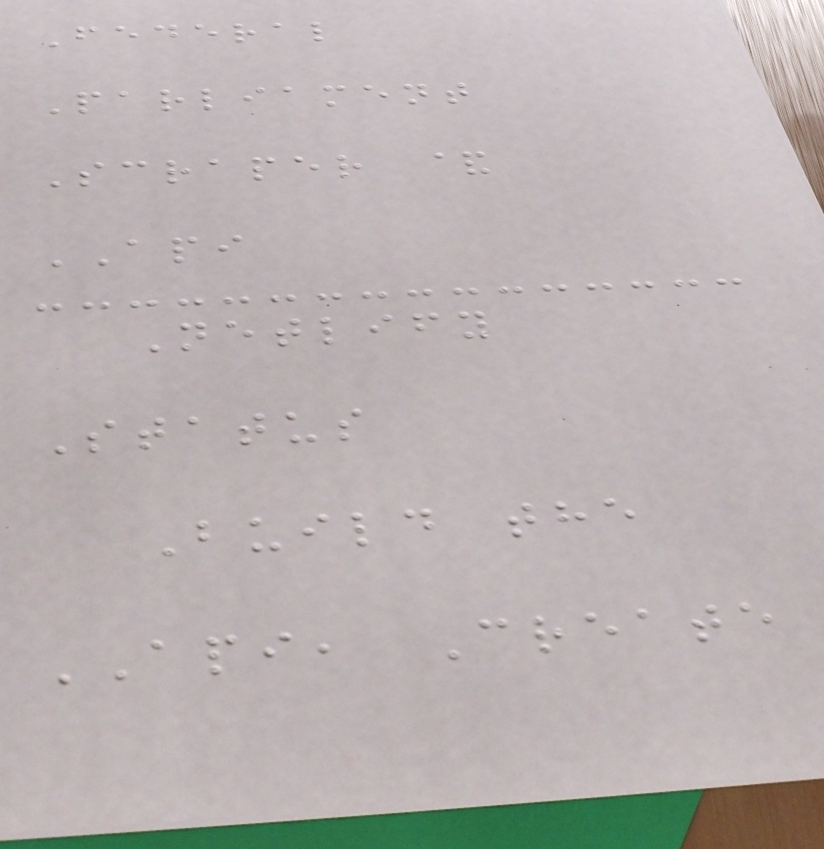Federal
Parliament
Scraper &
API
Netlify
Status
Build the
API, Create
